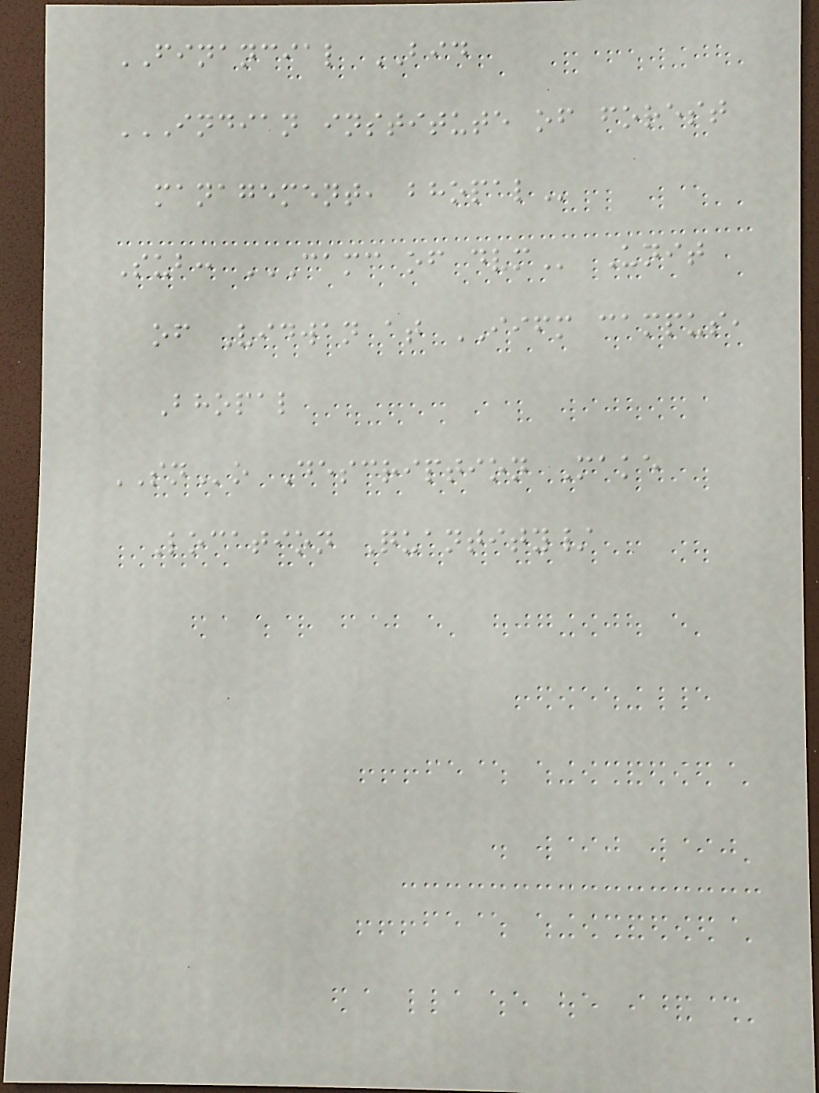FINANCIAL BID
INDIAN INSTITUTE OF FOREST
MANAGEMENT, BHOPAL
Sub: CAMC OF DVM Unit
of Vidwan at IIFM campus,
Bhopal
SNo Description Make
Location Quantity/
